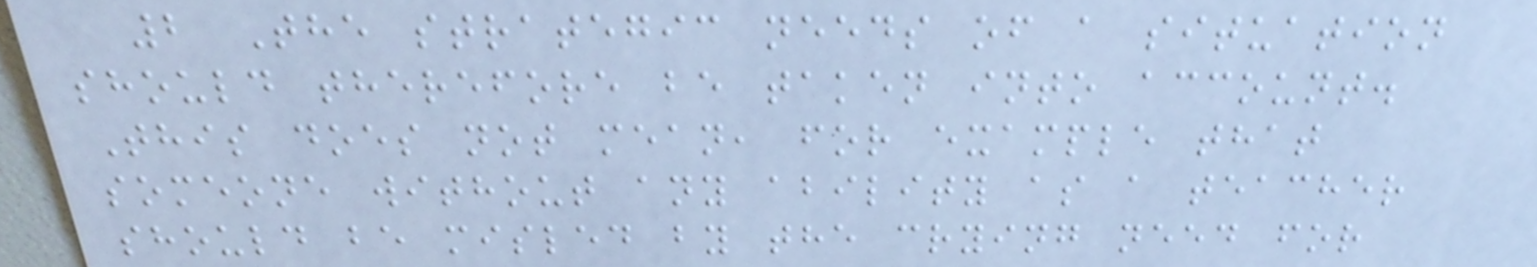2 The strategic needs of a situation
should therefore be taken into account.
This does not mean, for example that
someone without any ability as a teacher
should be misled by the crying need for
